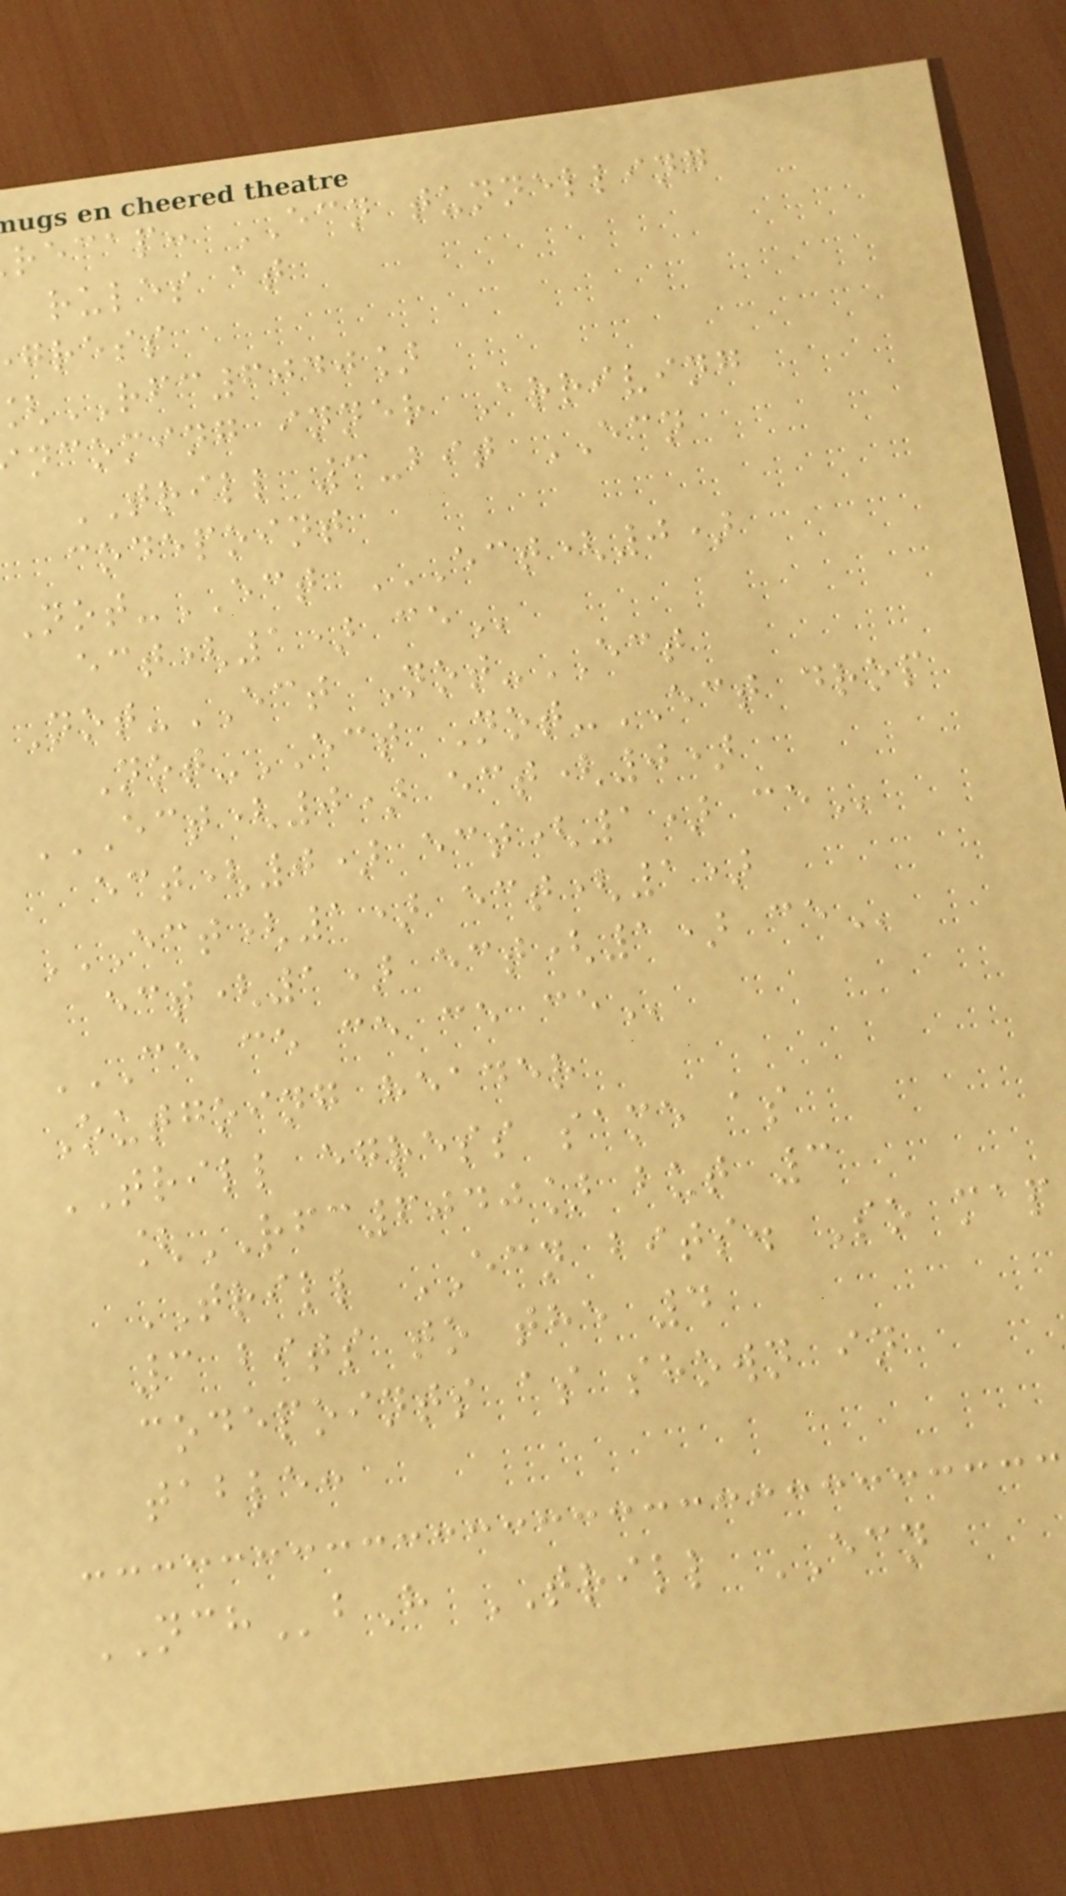recap: ECN tunnelling
rules at
gress
RFC6040]
ncoming inner Arriving
TRILL 3-bit ECN
codepoint
Not-ECT ECT(0)
ect(1)
Not-ECT Not-ECT
Not-ECT Not-ECT drop
ECT(0) ECT(0)
ect(0) ect(1)
ECT(1) ECT(1)
ect(1) ect(1)
CE CE CE CE CE
Outgoing header
TRILL egress same as
[RFC6040] but 3
TRILL ECN bits. So map
3 bits to the 4
codepoints as shown in
table:
NCHbH TRILL ECN
